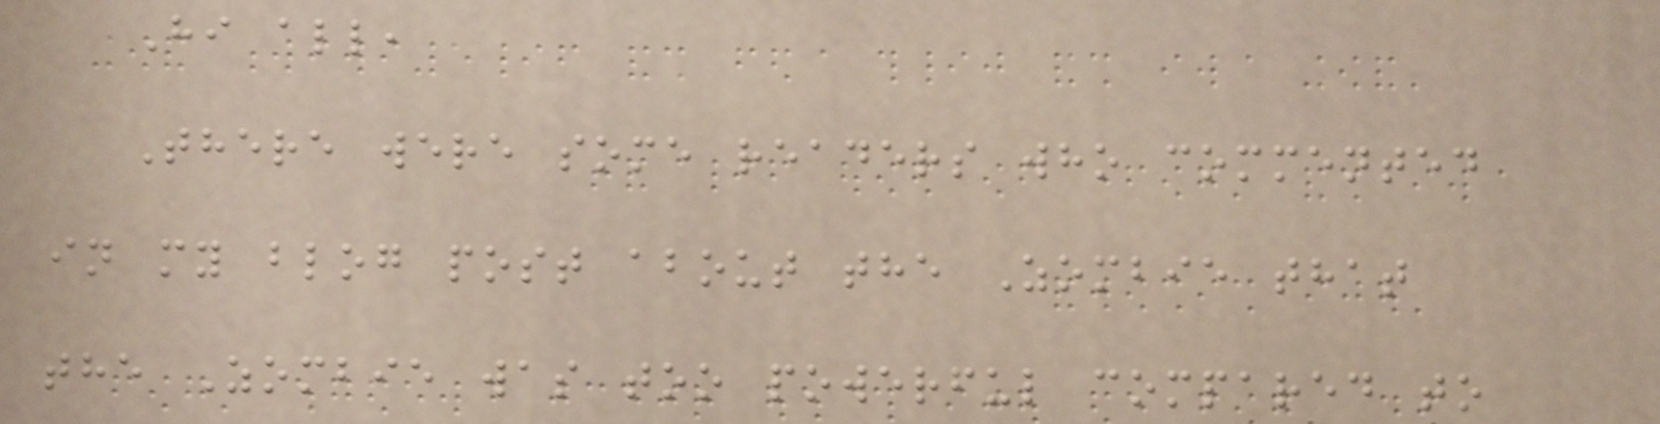Hi all,
There were some readers who commented
in my blog post about the Zombie that
the Zombie was too powerful compared to
